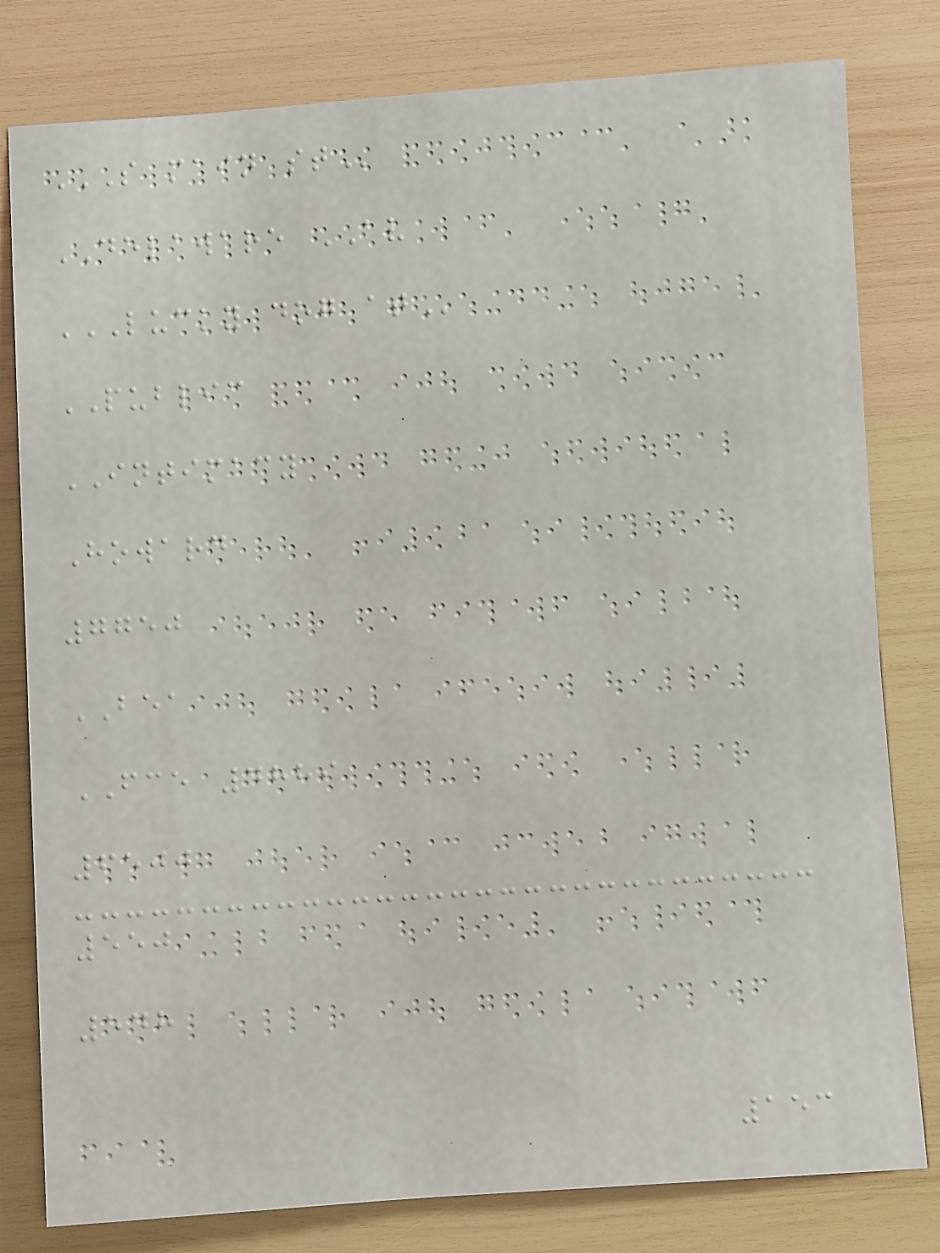S MAIN ST
DELAWARE AV
LUCKY DOG AT
PUBLIC
INTIMACY
Howard
7750
BEA
FCE 4889
6500
550
548
153
